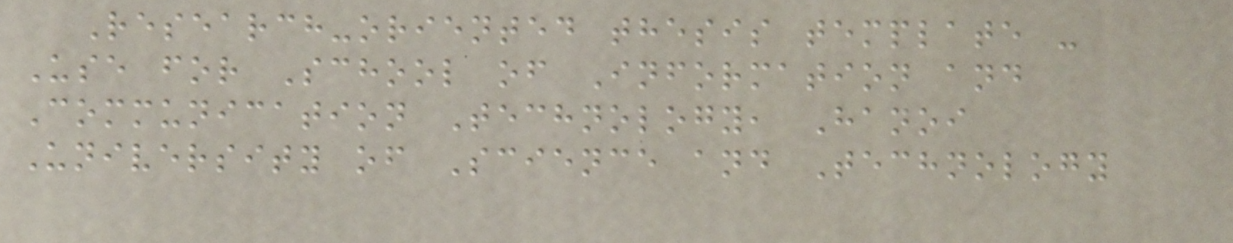Research-oriented thesis template -
Use for School of Information and
Communication Technology, Hanoi
University of Science and Technology
